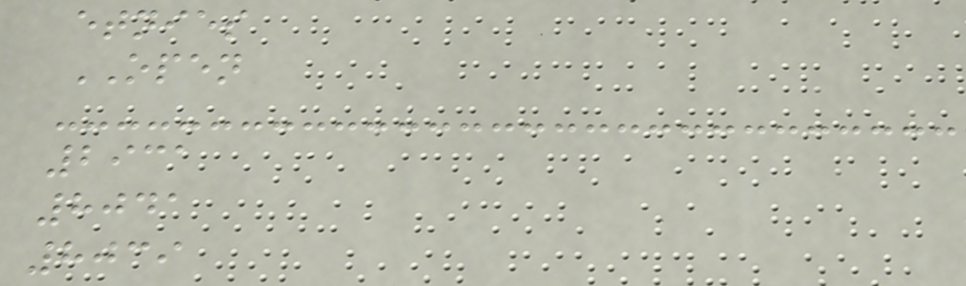etnies
OPEN
2931
8041
8039
